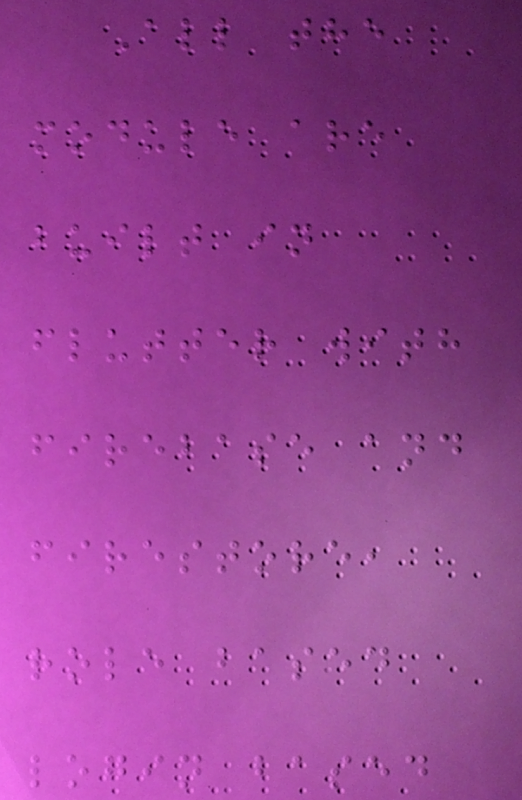All the
module are
built in
flutter with
firebase and
firestore,
role based
login based
